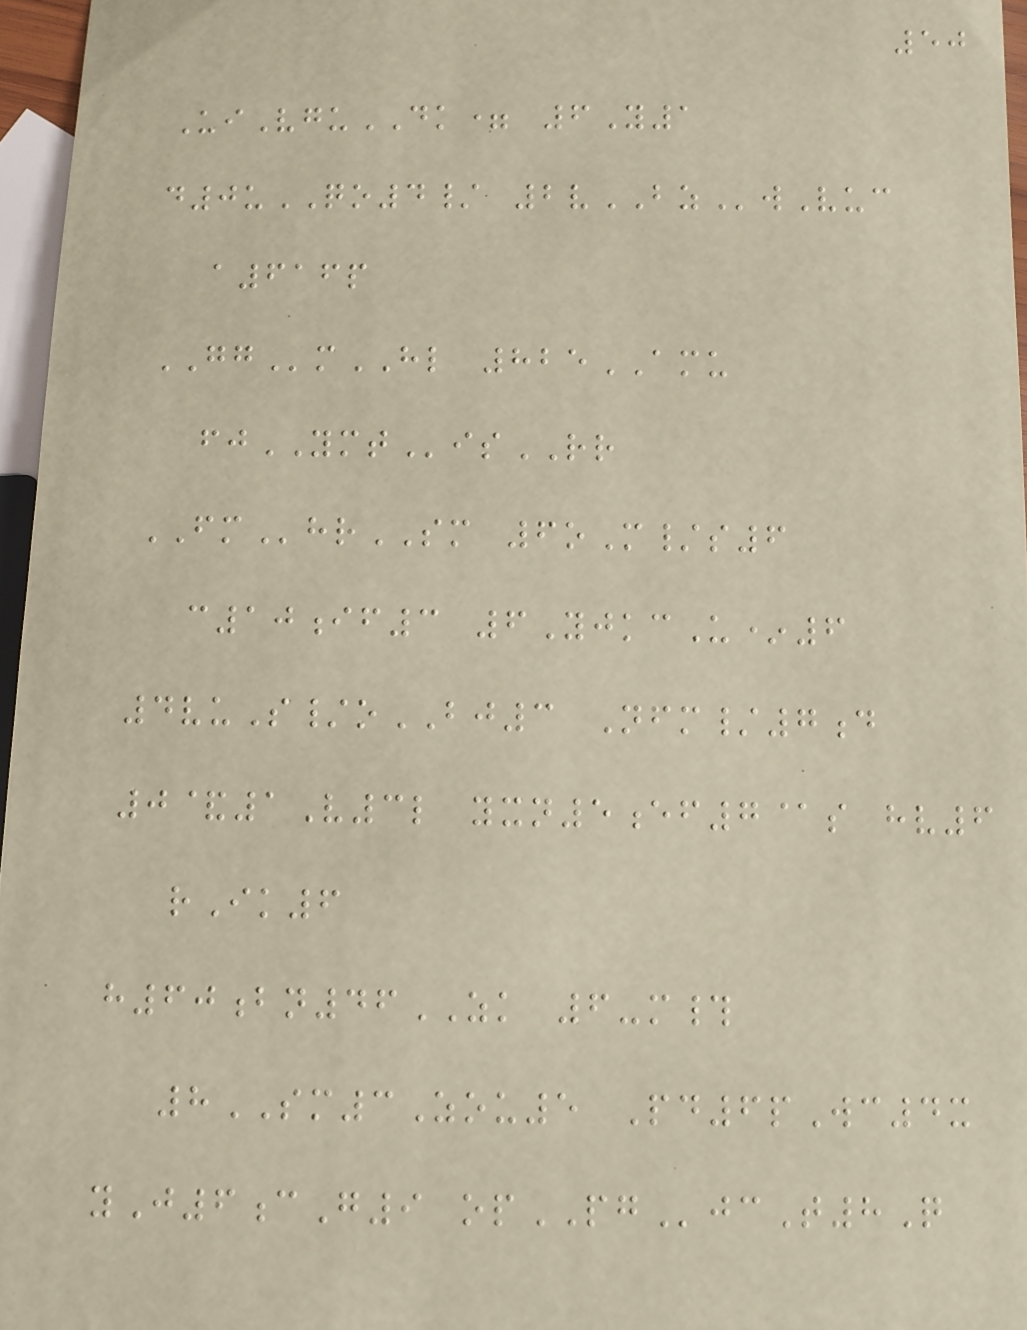50
UiVguDK= 6Y1
d0uQO4/ 2vBZwVuc
a616p
GGmHL 825AMU
fjYMTisRR
FMhrSM 6oM/s6
c10if3 6YjkcU*6
4vuS/oBJ3 Nfm/7d
0&1V3l yxn5ef7@s hv6
rIk6
h60bn46ZK 6-m#
8SM3Zou5 Pd6pWc4x
yJ6cG9 opPGjcT8Q
